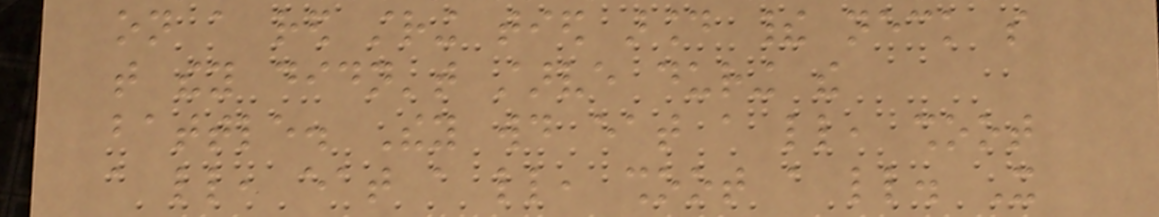on a red string tied around their neck so
that they didn't starve during the
battle. They would eat a little, shoot
a little, eat a little, shoot a little. It
